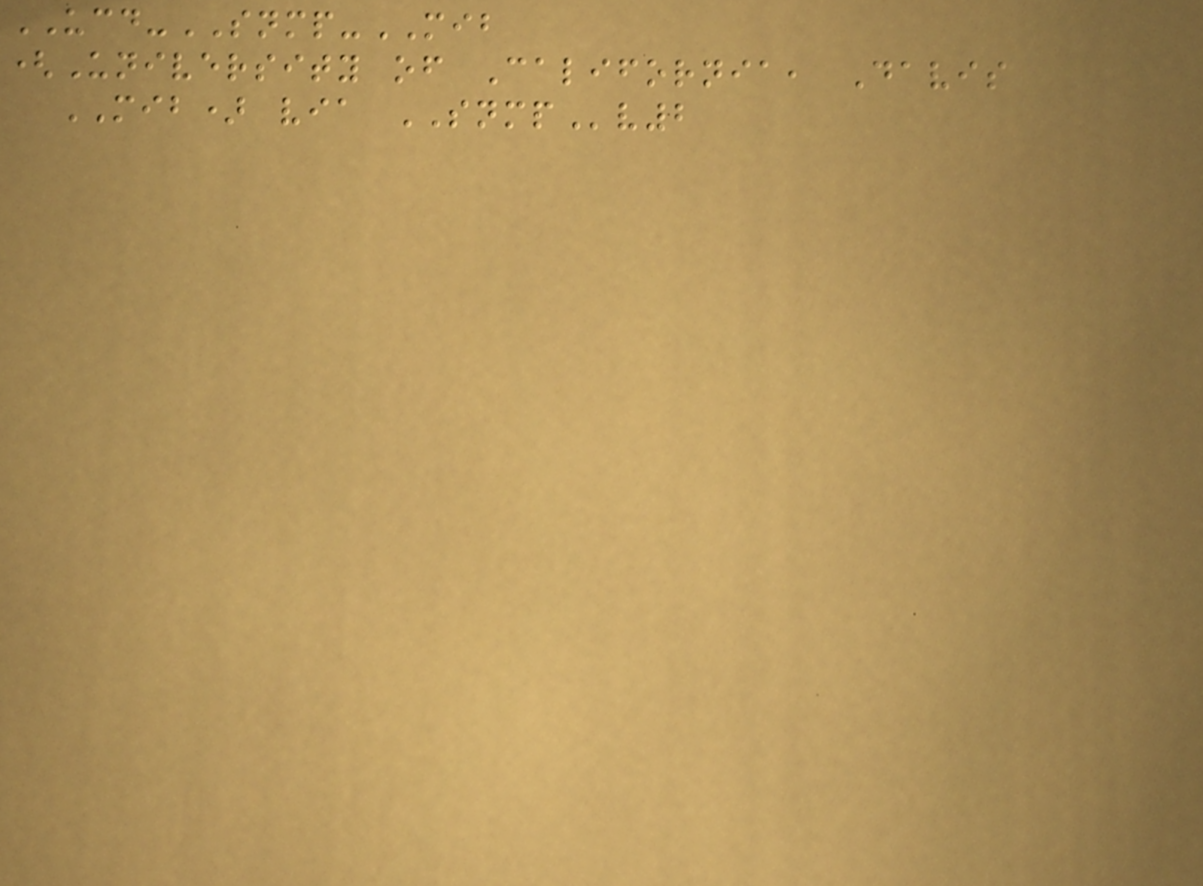UCD-SNMP-MIB
(University of California, Davis
MIB) via SNMPv2
